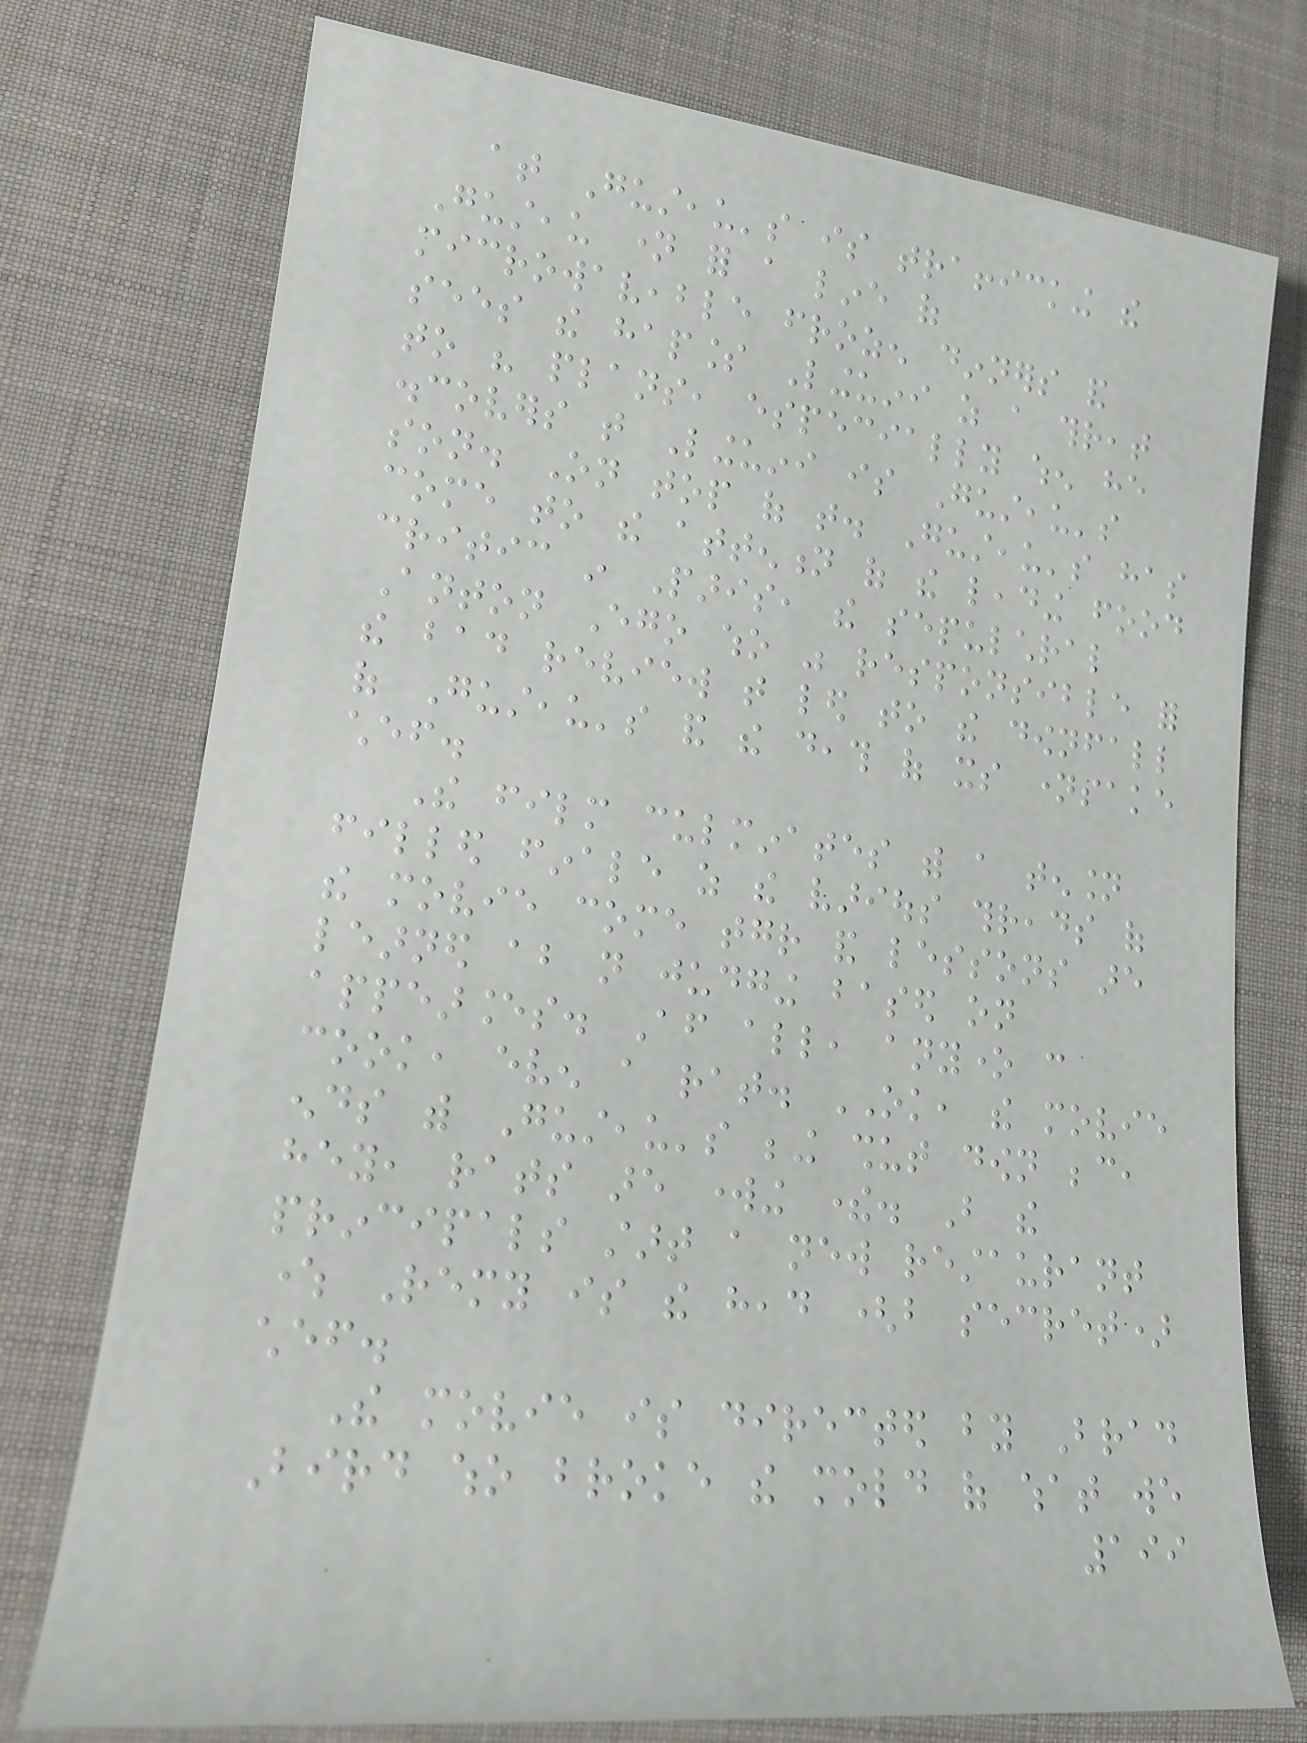at Gusteau's is trafficking the
Gusteau name for a line of
microwaveable frozen dinners and
sees the hapless Linguini as a threat
to his plans, especially when he
discovers that Linguini is Gusteau's
son. On top of that. Gusteau's has
come to the attention of the leading food
critic in Paris, the sepulchral
Anton Ego who was responsible for
the bad review that led to the downfall
of Gusteau's and the death of its namesake
chef.
The film culminates with a tension
filled finale as the various threads of
the movie come together and lessons are
learned about not judging based on
appearances. After all, anyone can
cook, even a rat. OK, the movie
ends with Gusteau's being shut down because,
hey, rats are working there. But the
principals start a new restaurant
where Remy is the head (but secret)
chef.
The movie is directed by Brad
Bird who broke the mold of what we
199
